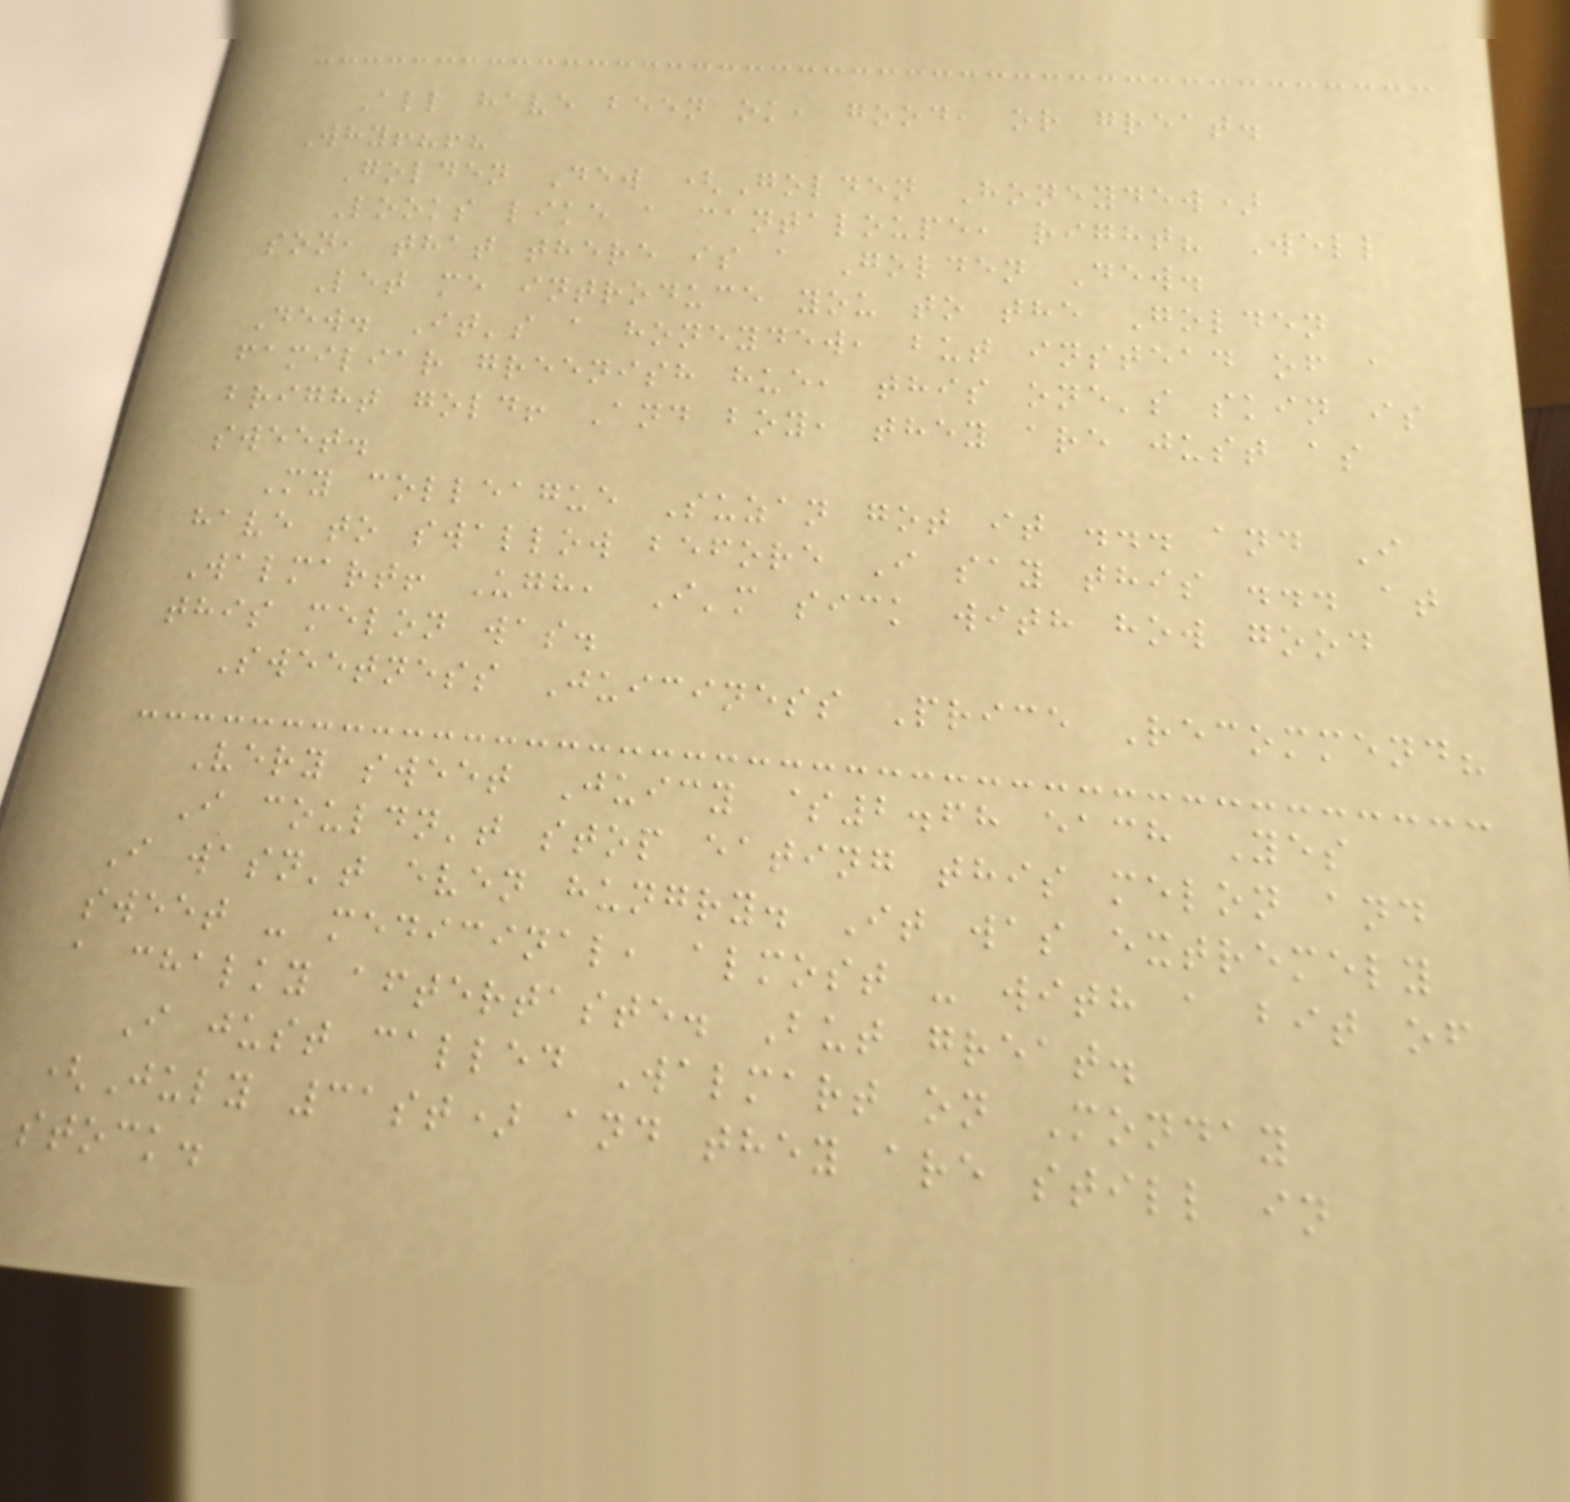All have been ok, good, or great.
Why!?!?
Golden Dew (Golden Honeydew)
Looks like a cantaloupe, right? Well
son, that there is a Golden Dew.
Let me introduce you to the Golden
Dew. It's a honeydew, but instead of a
familiar greenish hue, this one's skin is
bright gold! And boy, they are just as
sweet.
My colleague Suzan got it ... and I
have to swallow before I say this ... at
Walmart! Ugh, I'm sick with how good
this melon was.
Sweetness Juiciness Price Recommend?
Very sweet Juicy $2.68 each Yes
I couldn't stop eating this melon and
I wasn't even hungry. It was extremely
sweet - medicinal, almost - with a bit of
a chalky aftertaste. But great.
I just called Walmart on Monday
(July 31st) and they are still in
stock.
